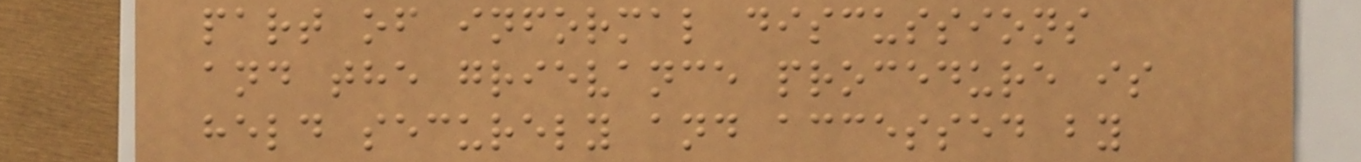part of informal discussions
and the grievance procedure is
held securely and accessed by
